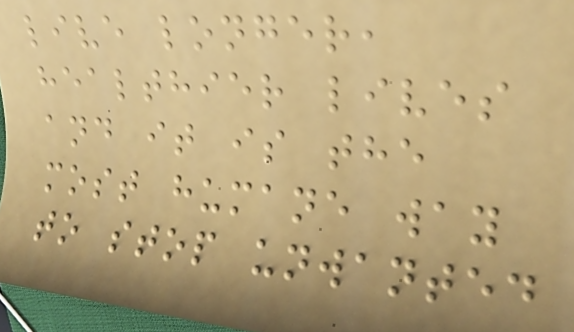live longer,
healthier lives
and it is the
most humane way
to stop unwanted
